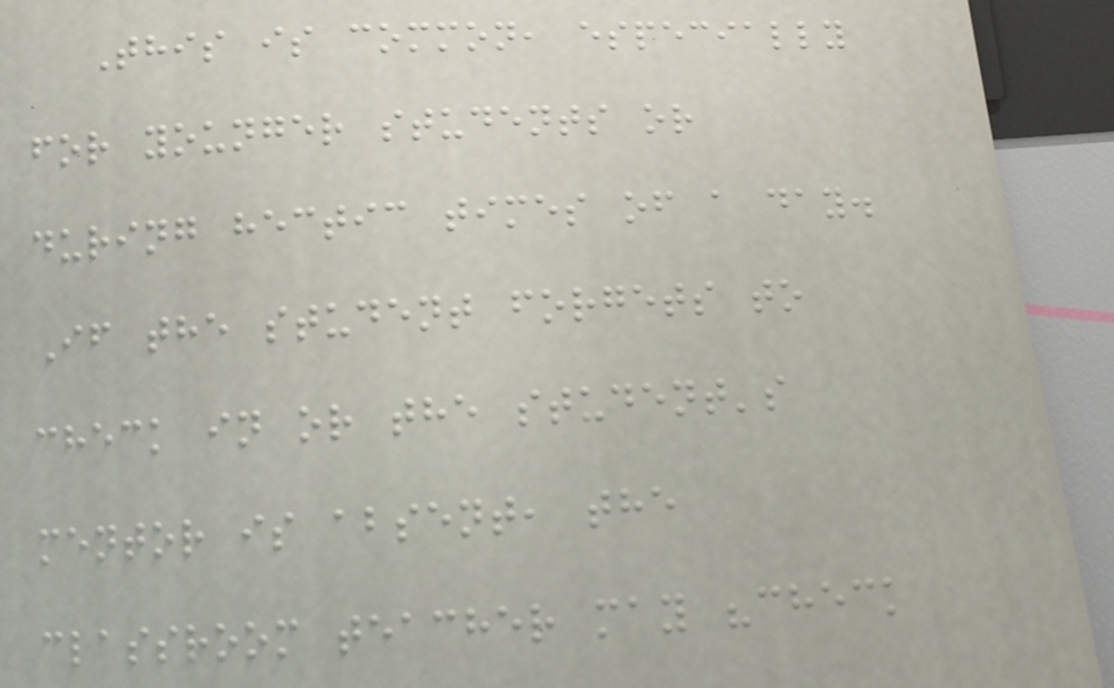This is common, especially
for younger students or
during hectic times of a day.
If the student forgets to
check in or the student's
mentor is absent, the
classroom teacher may "check
